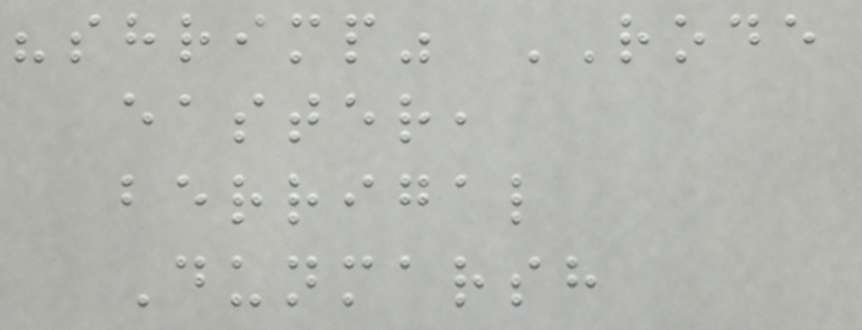"shrimp" RODE
easter,
berrigal
Dunmarsh
